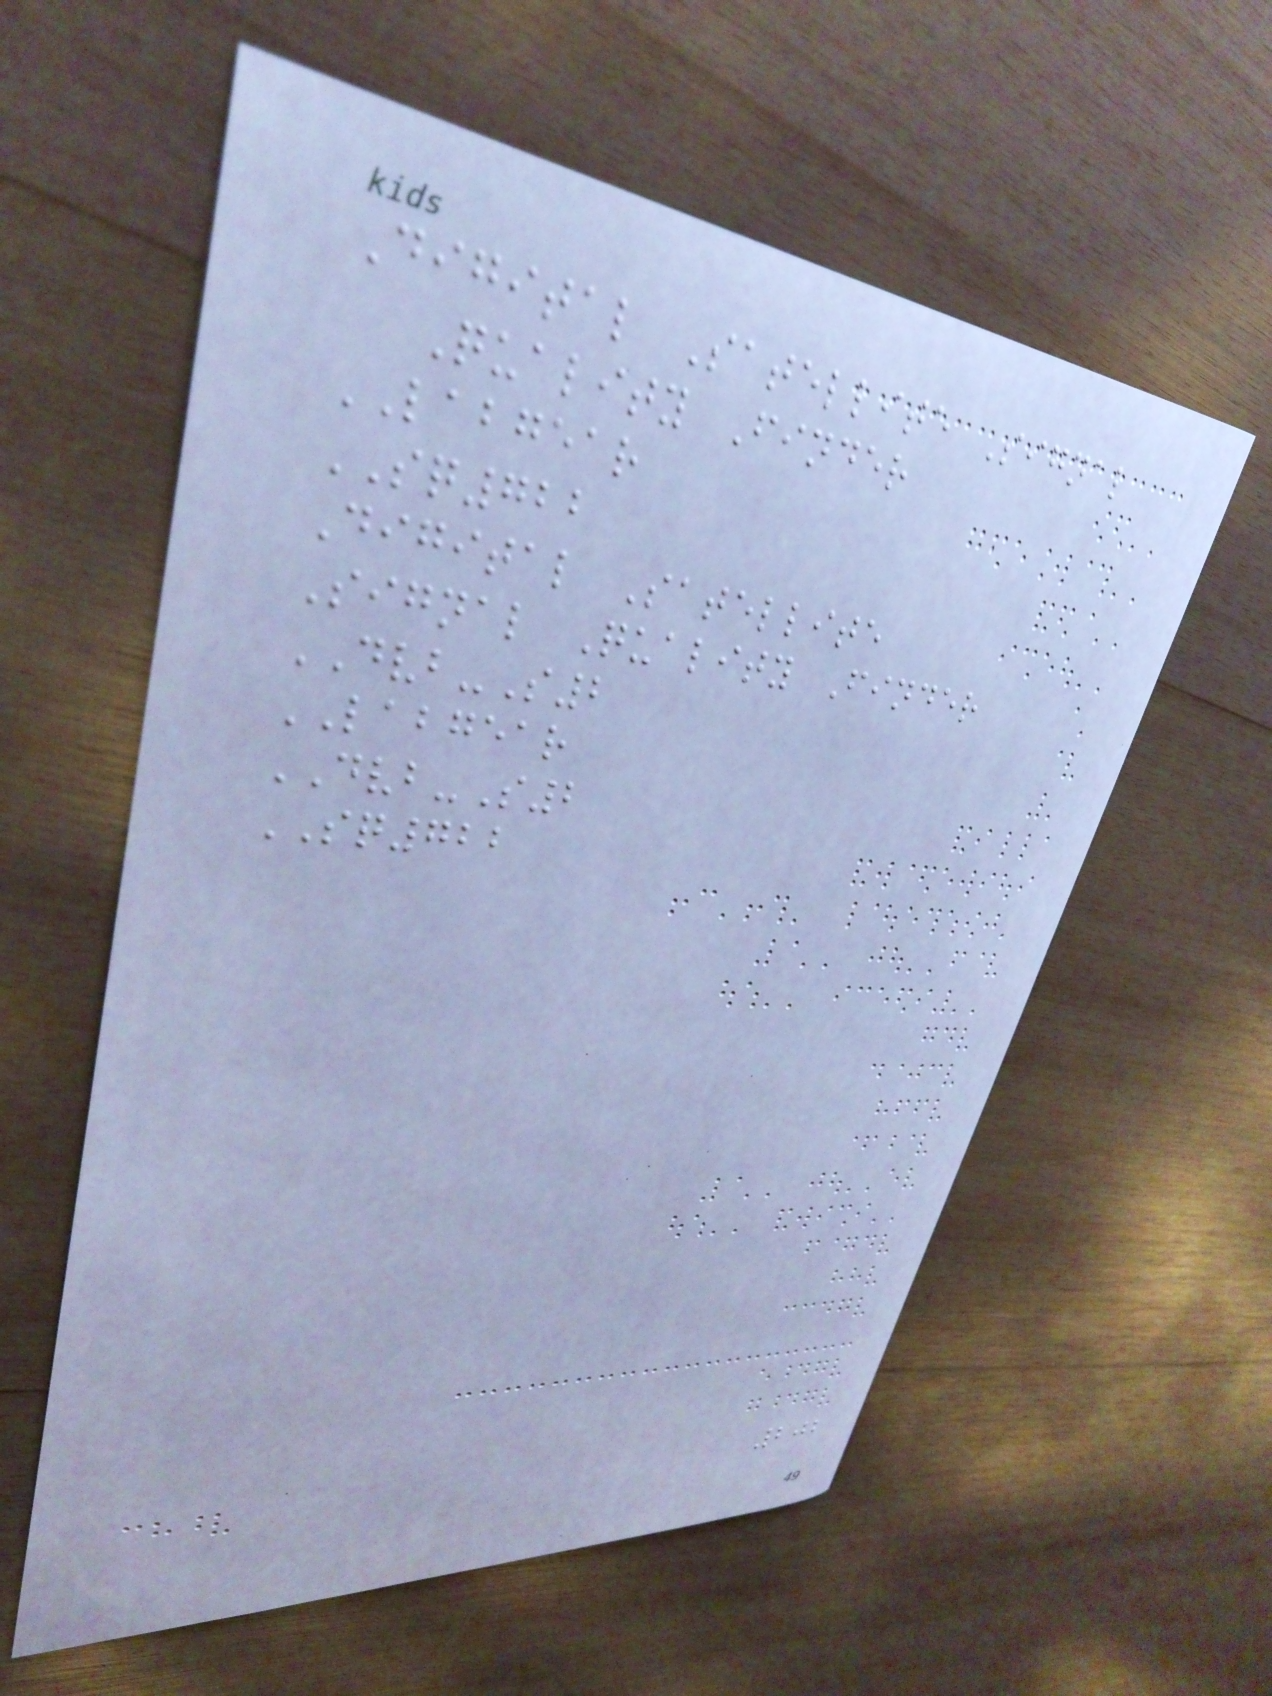Digital Satellite Signal
Quality Finder
LABGEAR
SQ722
Digital Satellite
Signal Quality Finder
DVB-S2
LABGEAR
DVB-S2
SQ722
202
